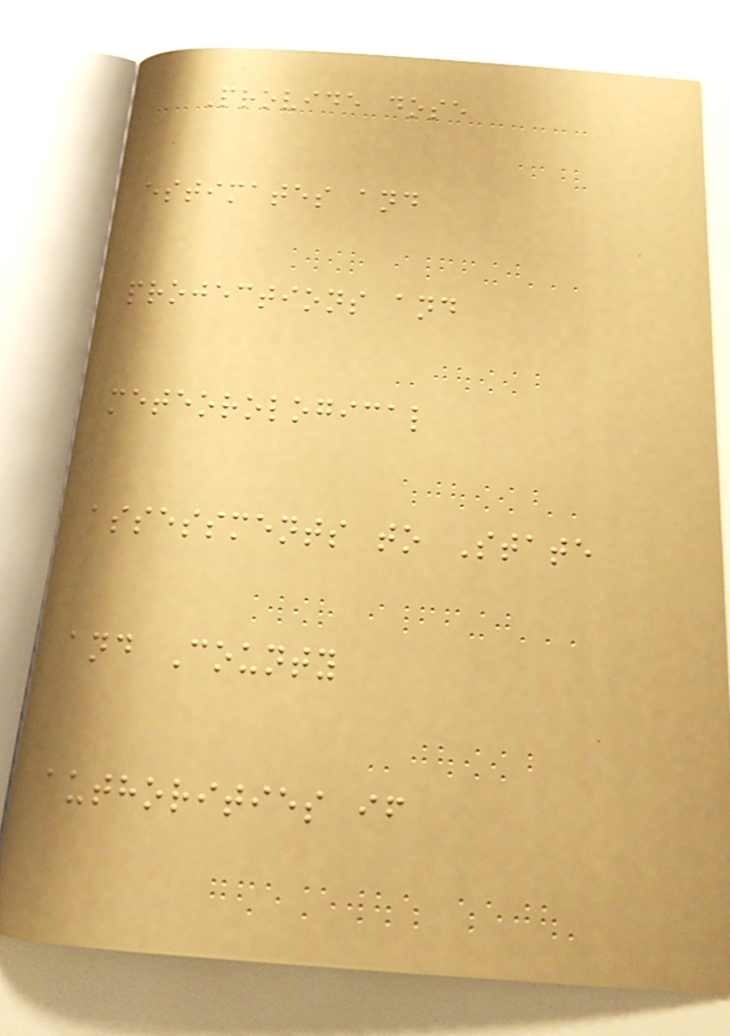Provide dose
estimates and
projections and
meteorological
assessments to State
and County
authorities if
